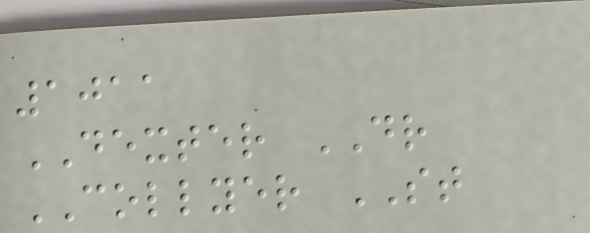1011
DEXTER DR
COLLYER ST
